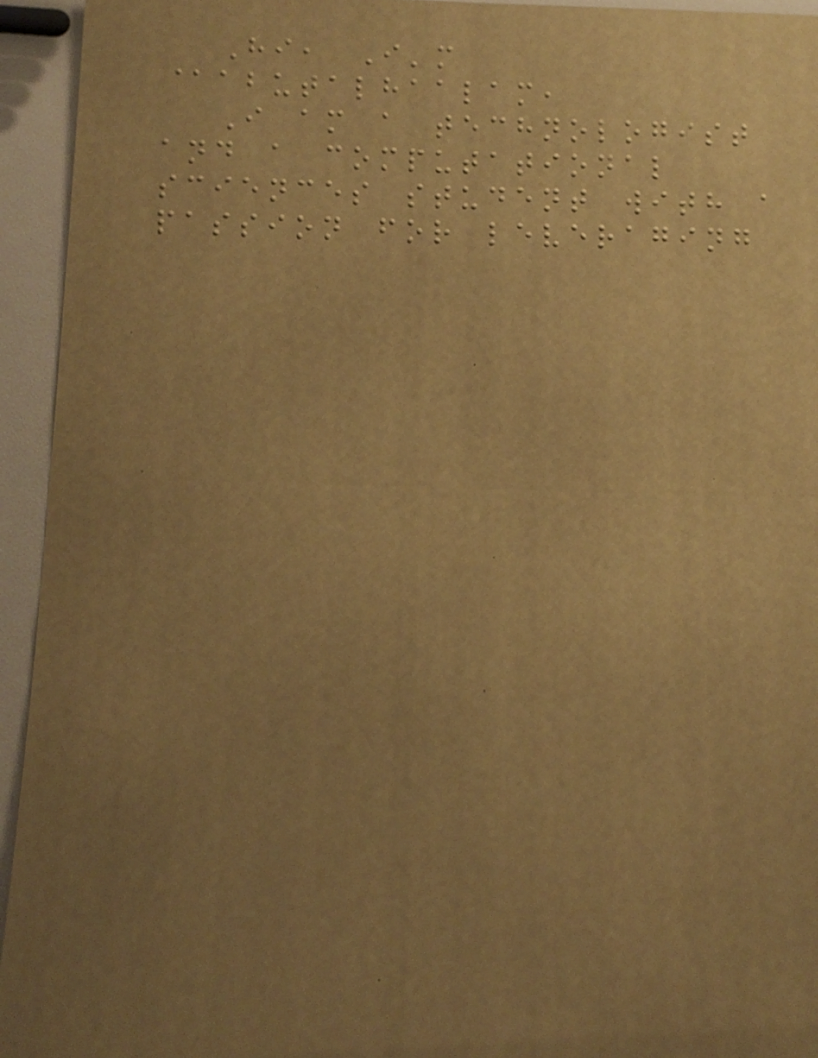Hi, I'm
@abutalhaalam,
I am a technologist
and a computational
sciences student with a
passion for leveraging
